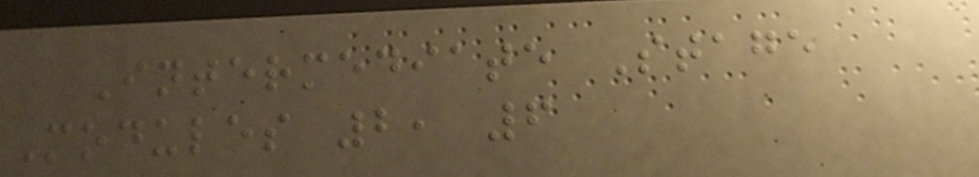Intermediate Stage
Modules 2, 6
